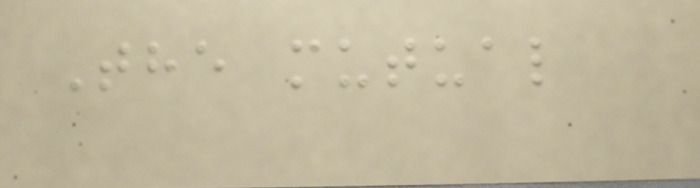The mutual
